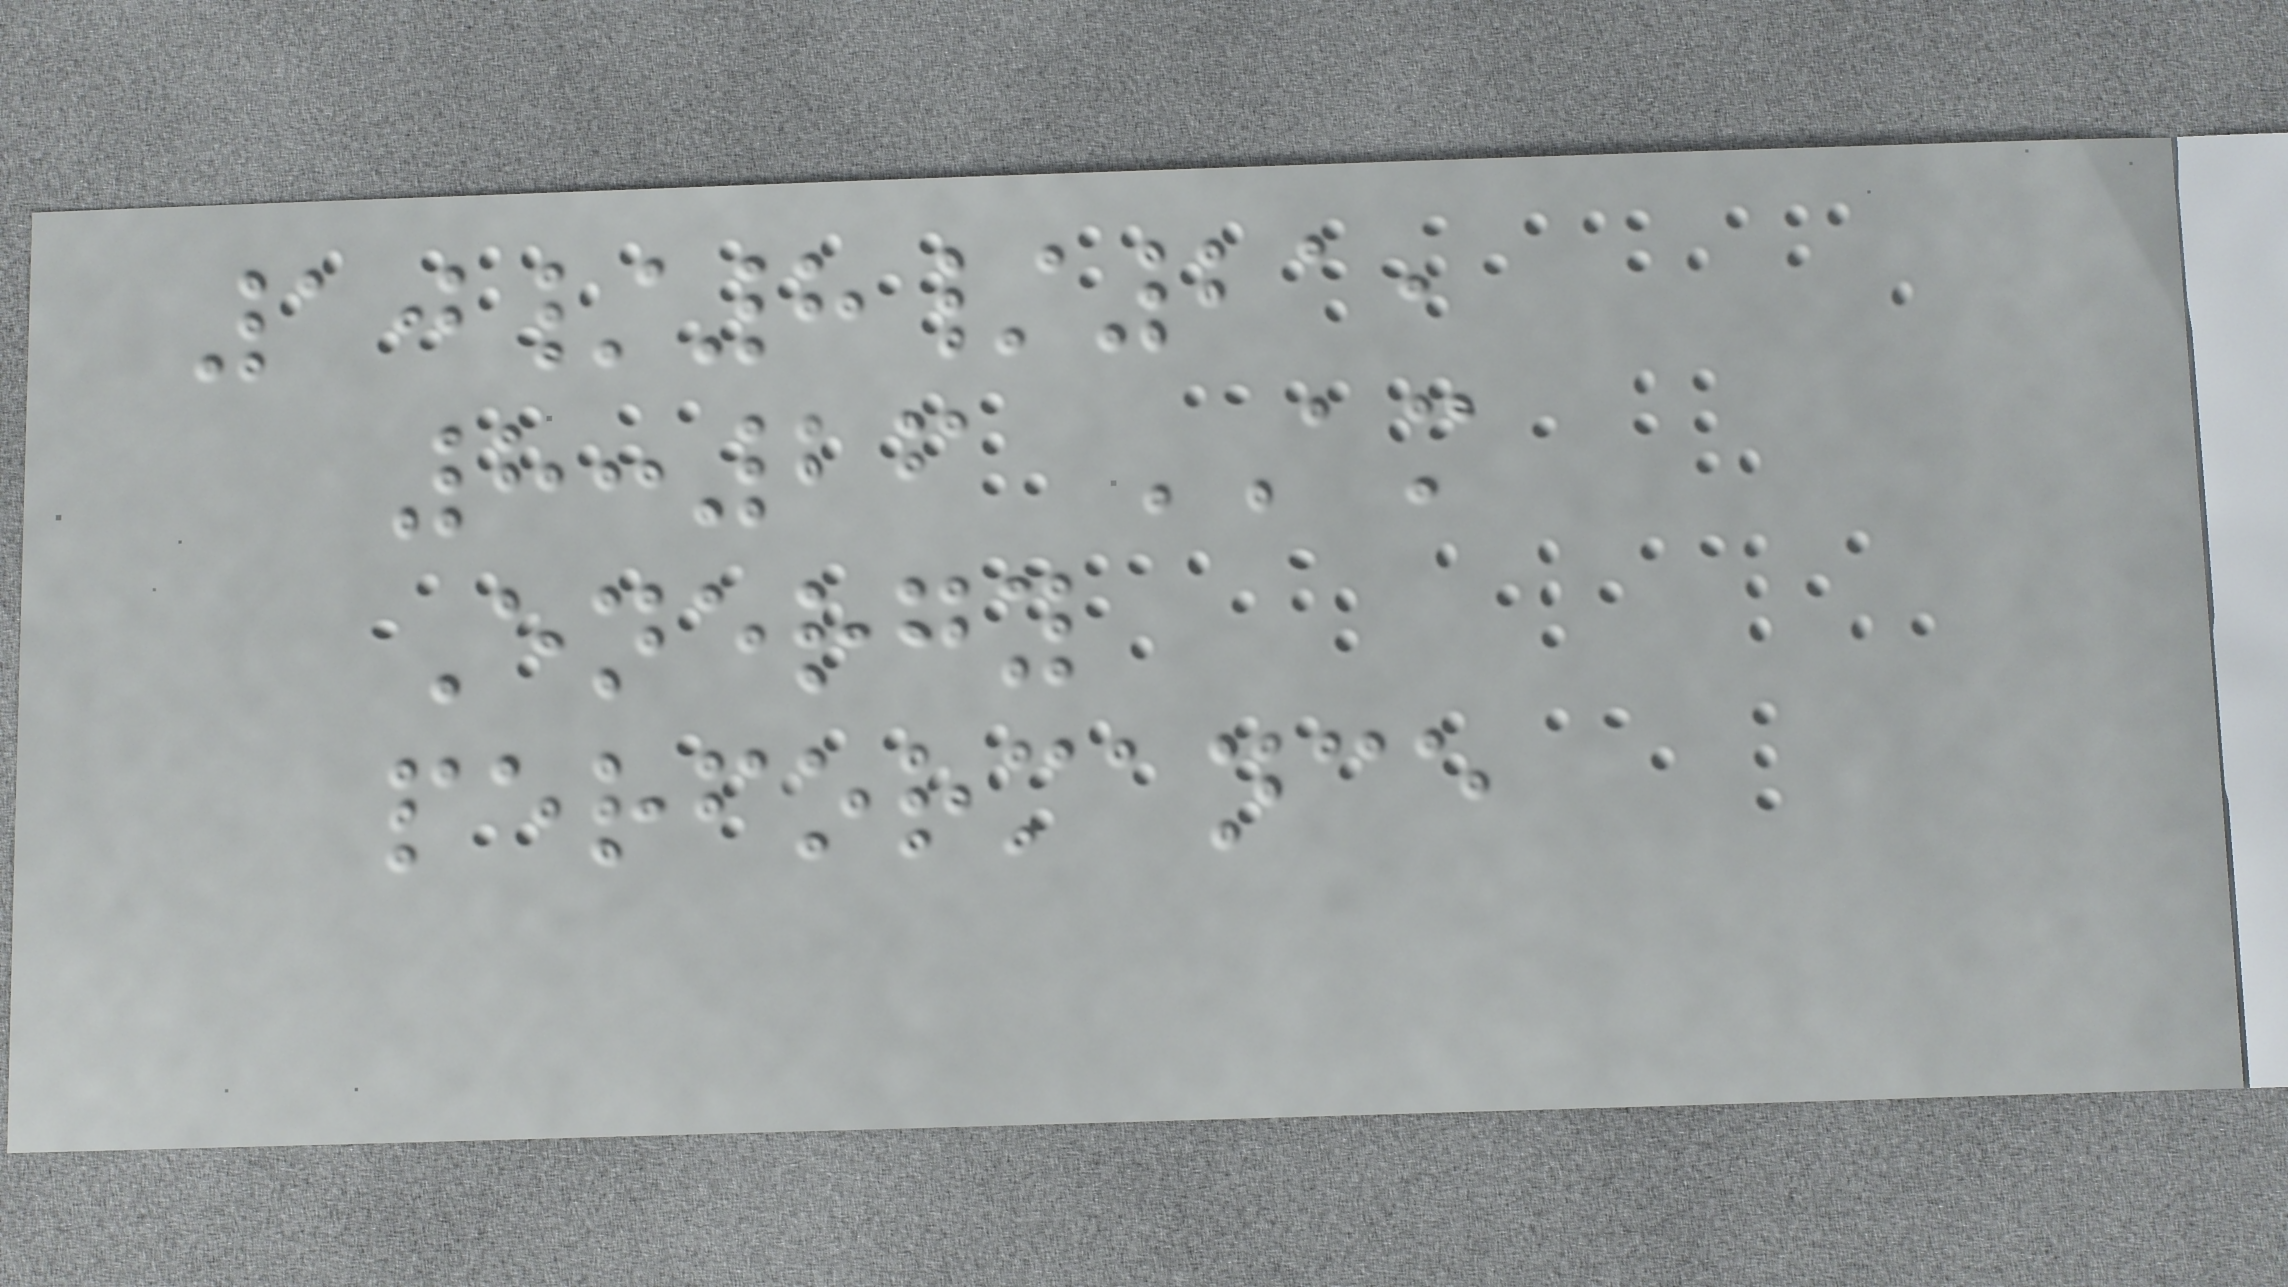10/8/21,
8:26 AM
Energy
performance
